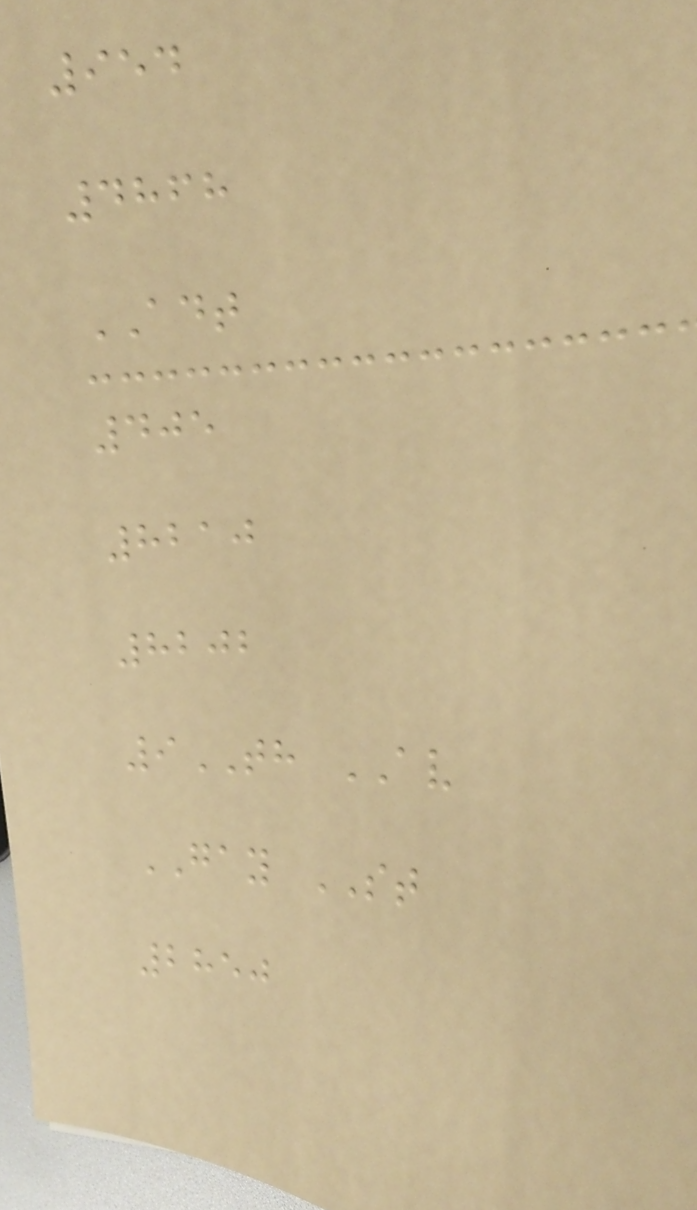954
4868
ADT
405
8210
8202
9TH AV
GAY ST
2850
